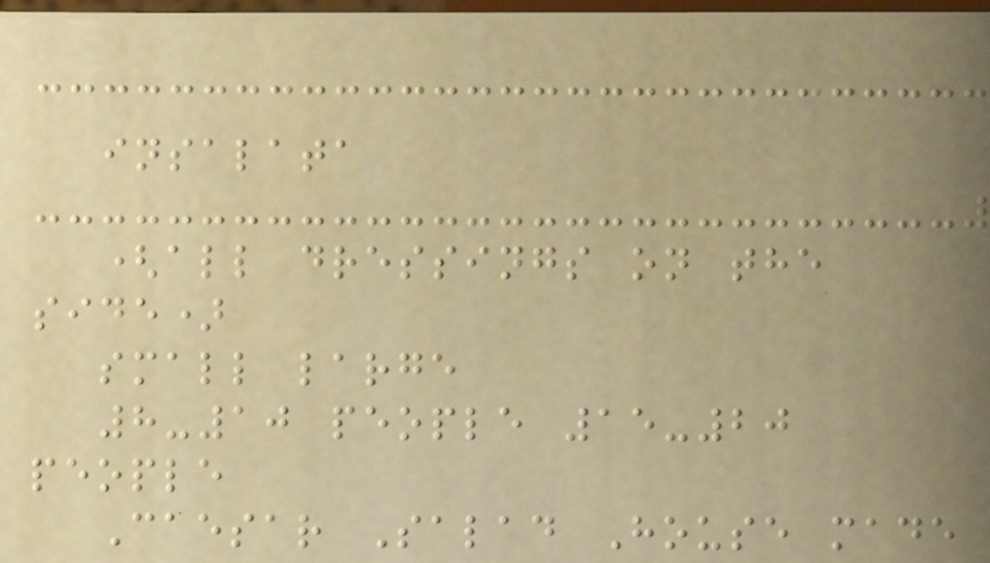insalata
(all dressings on the
side)
small large
8-10 people 15-20
people
Caesar Salad House made
